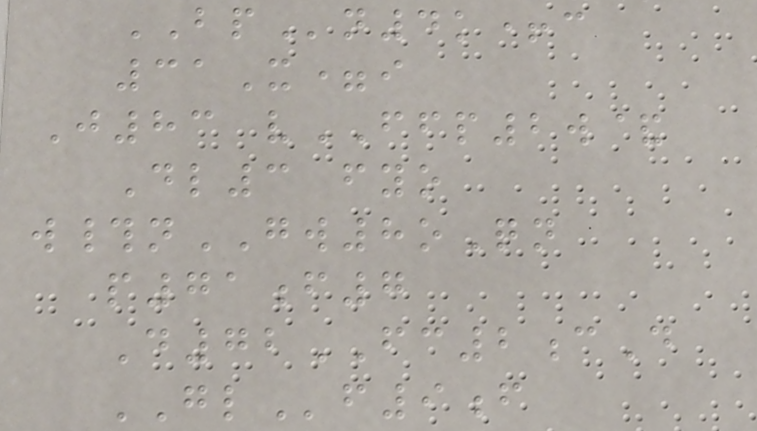BPn4k+c
31X=i
J83 vFFP2w&
Dl3 fyo
w#nGW8oQn
p71f7
D72FC2cD
GLf9f
